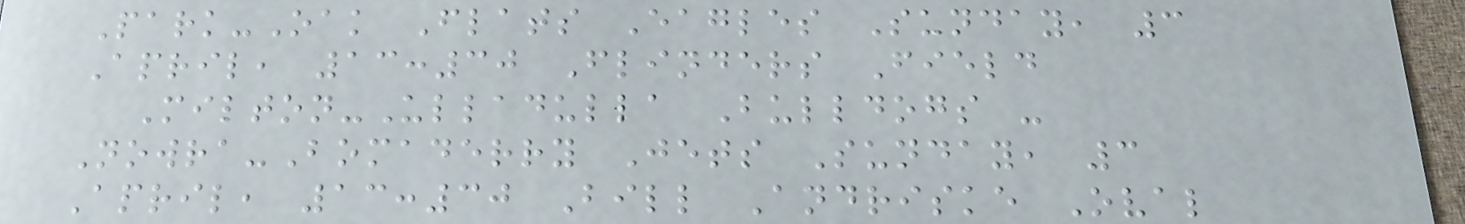Park-Oak Flats Eagles Sunday, 3
April, 13:30 Flinders Field
Milton-Ulladulla Bulldogs -
Nowra-Bomaderry Jets Sunday, 3
April, 13:30 Bill Andriske Oval
